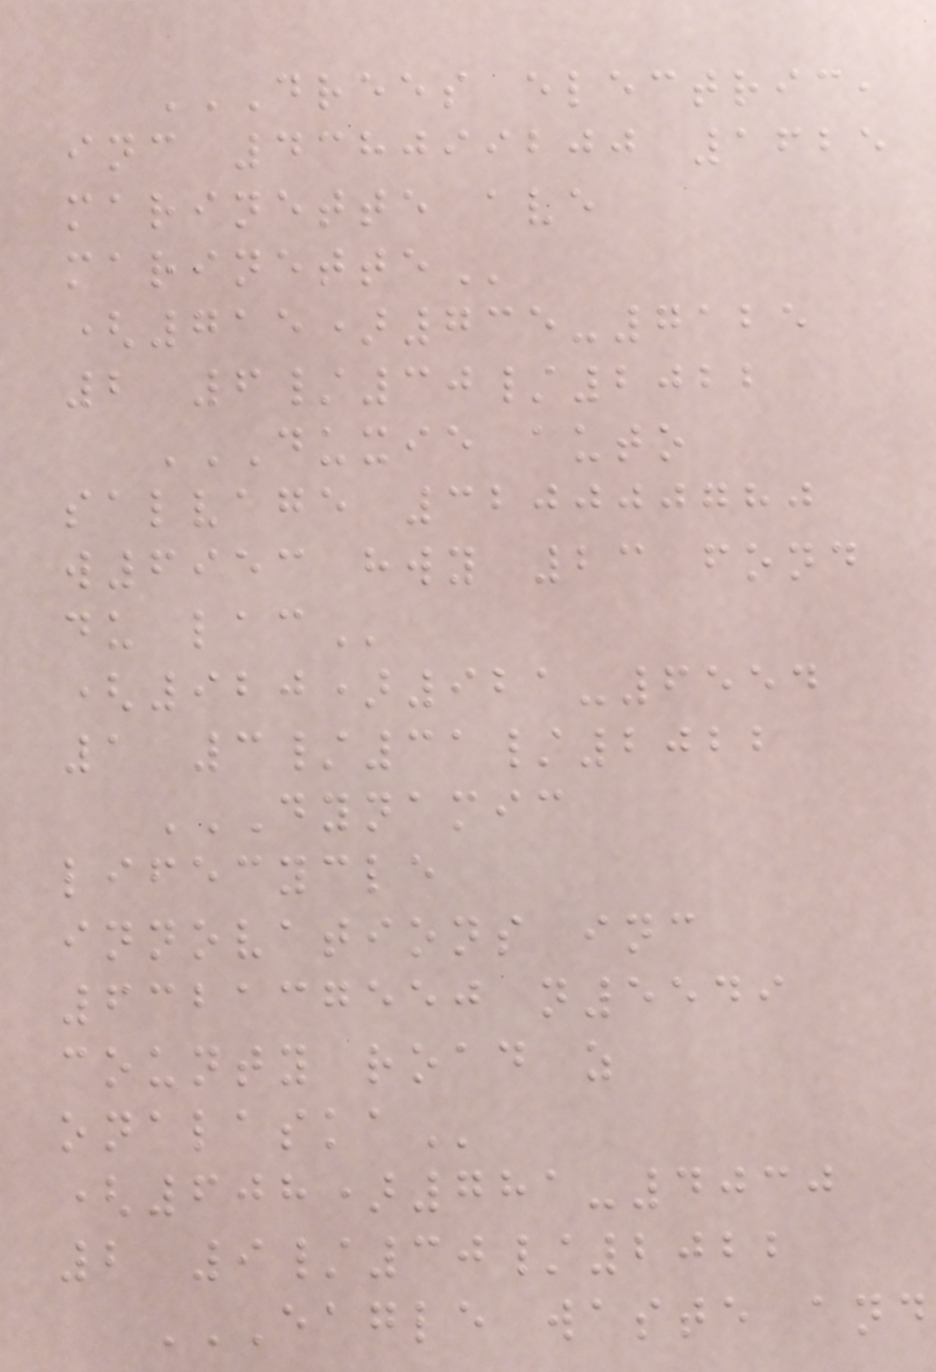DREES ELECTRIC,
INC 438099200 1625
MARINETTE AVE
MARINETTE
(715)735-7125
2 6/30/2022
DUXIE AUTO
SALVAGE 320000780
W6953 HWY 23 FOND
DU LAC
(920)921-6554
1 3/31/2022
DYNAMIC
LIFECYCLE
INNOVATIONS INC
632137550 N5549
COUNTY ROAD Z
ONALASKA
(608)781-4030
2 9/30/2022
EAGLE WASTE AND
